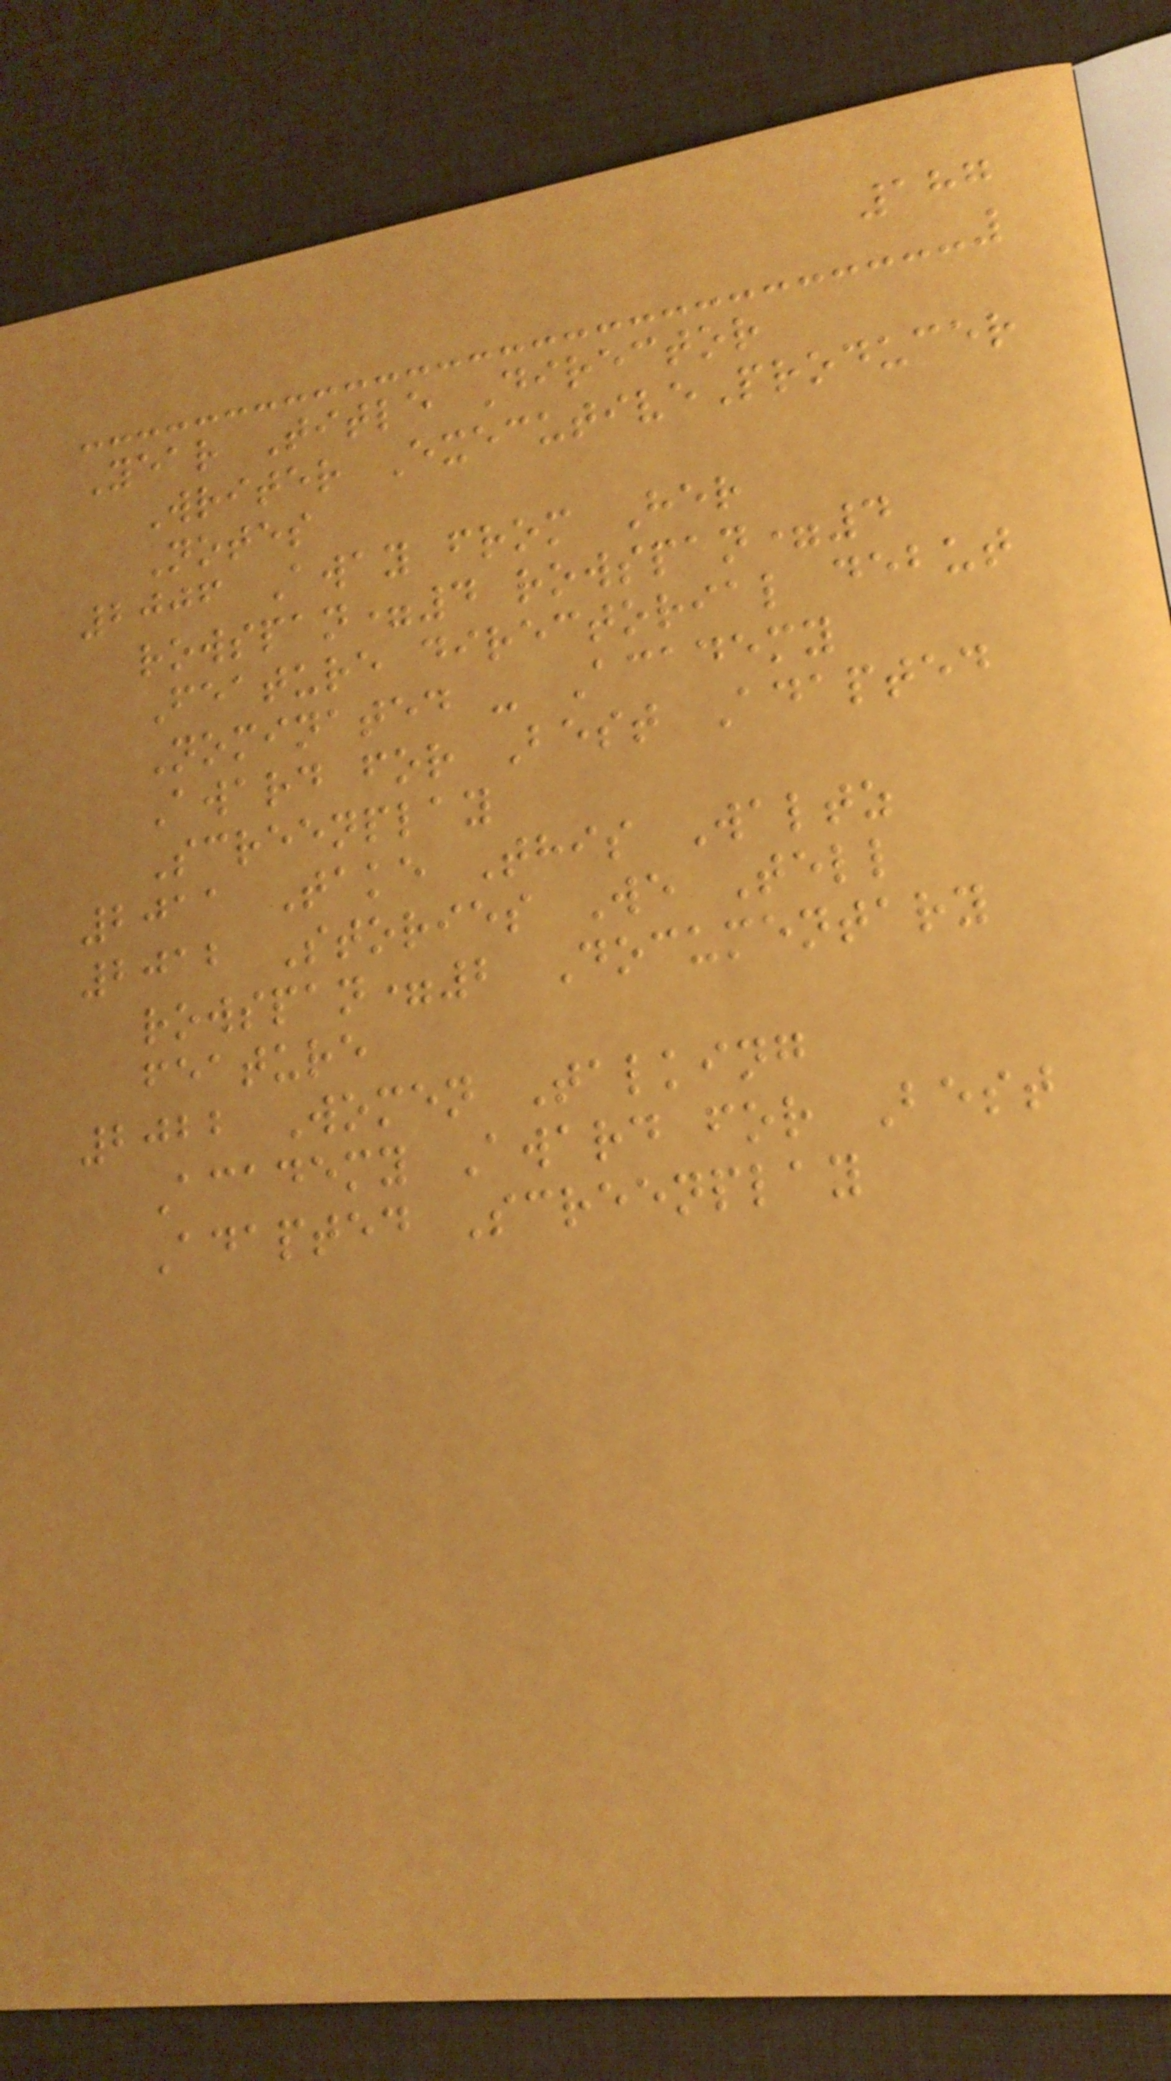187
Year Title Director
Writer ExecutiveProducer
Notes
2006 Away from Her
rowspan=4 rowspan=4
Feature directorial debut
Nominated - Academy
Award for Best Adapted
Screenplay
2011 Take This Waltz
2012 Stories We Tell
rowspan=2 Documentary
feature
2022 Women Talking
Academy Award for Best
Adapted Screenplay
